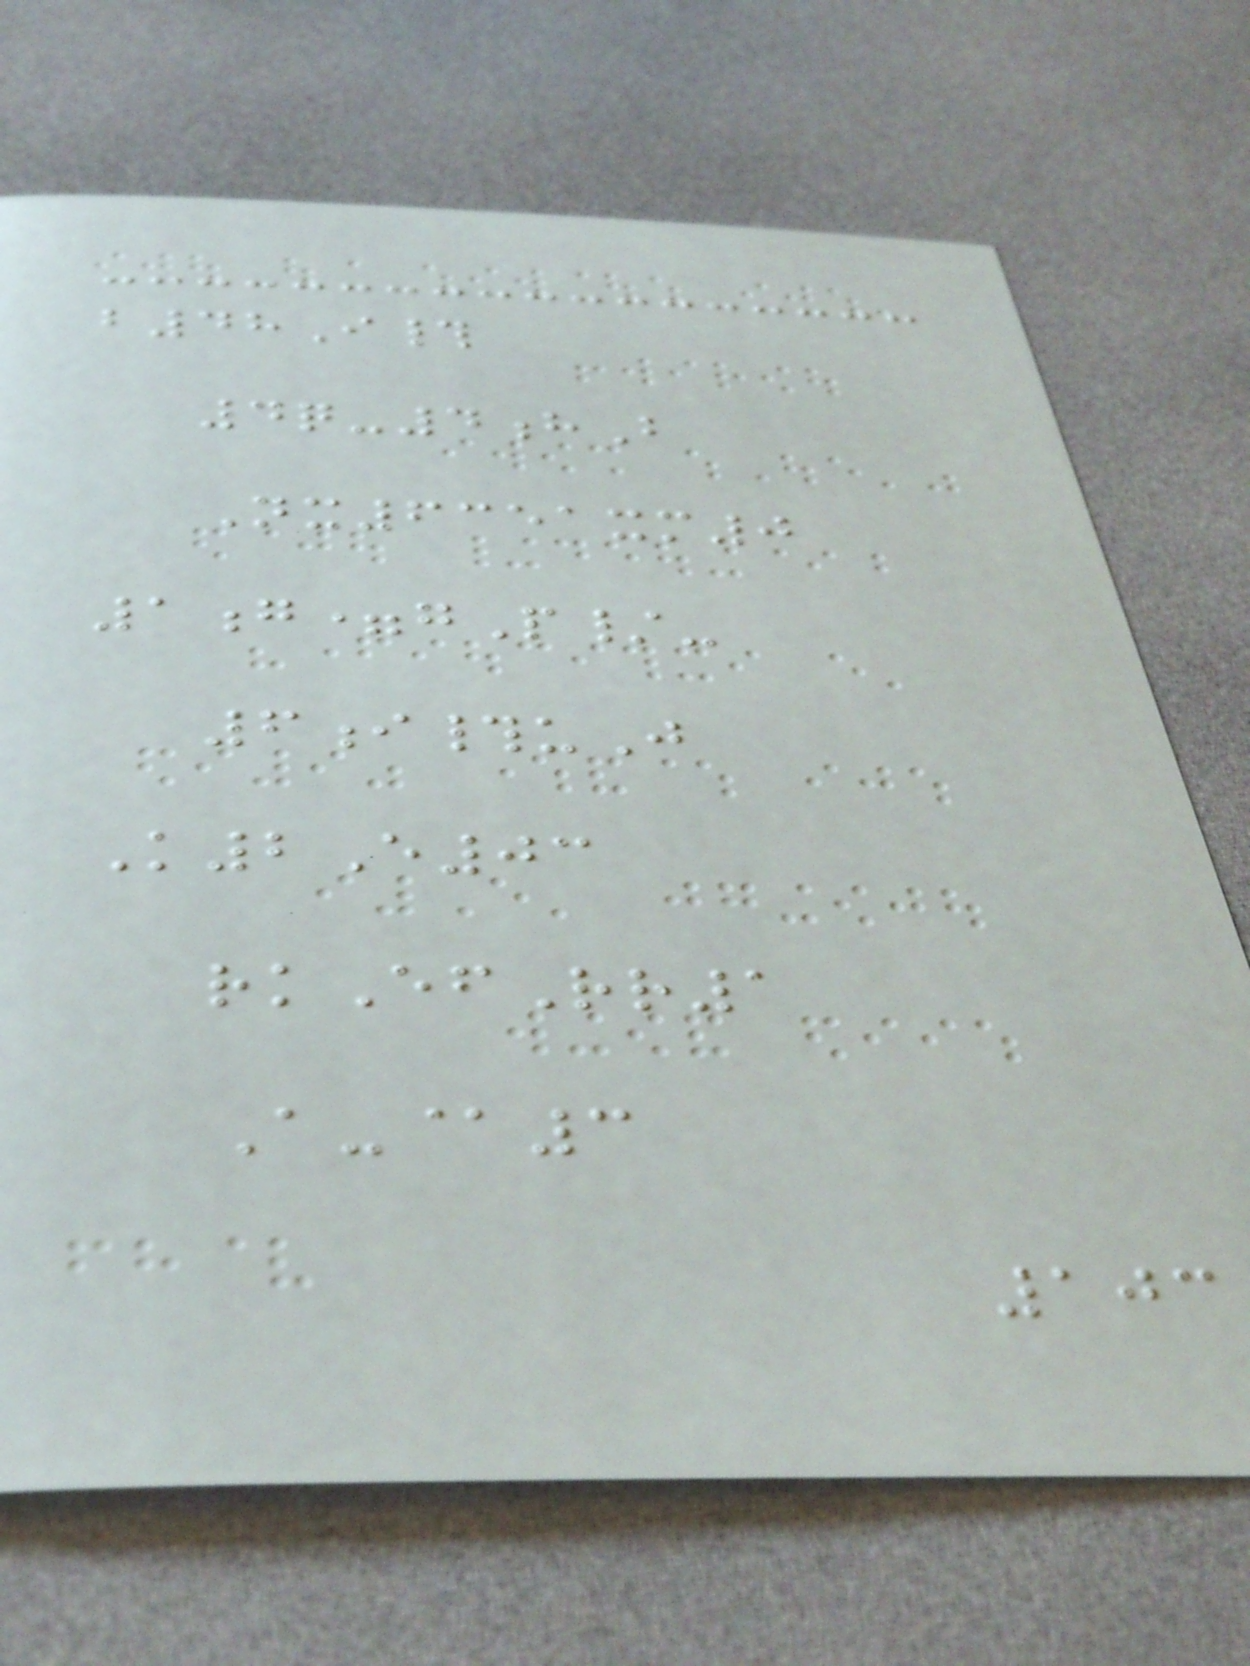b48I#
4q-4hB
Nx6351xm0
1g=gP/-
6i#uJ
K2E03
rkEfRr1
A-@3
103
